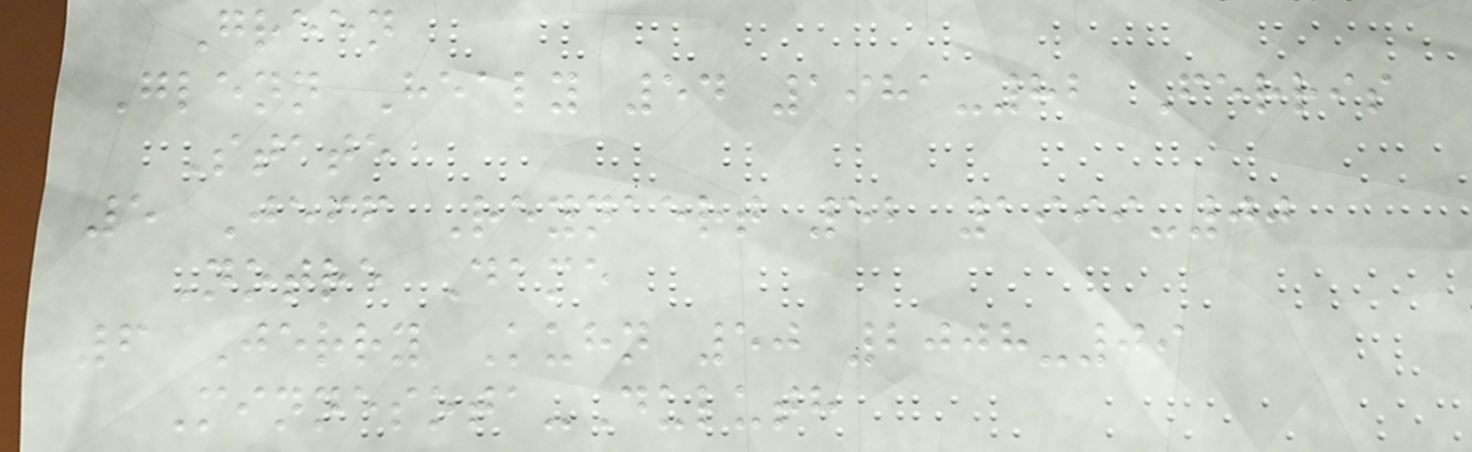Green
Glenn Healy 54 1981-82 Ferris
State
5 Jeff Reynaert 52 1999-00
Notre Dame
6 Jerry Kuhn 50 2008-09
Minnesota-Duluth
